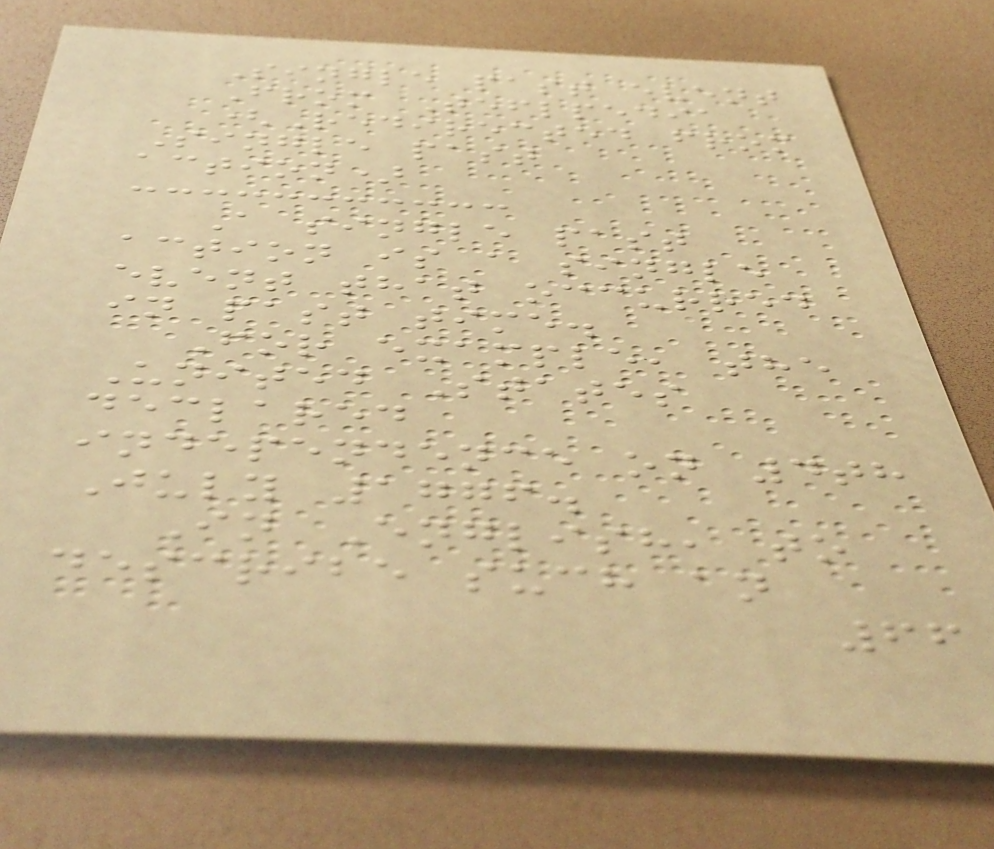Single past event
From Teflpedia
(Redirected from
Single past
action)
A single past
action is a single
event that occurred
in past time.
For example, the
United States
declared
independence on 4th
July 1776.
In English, to
describe such an
66
